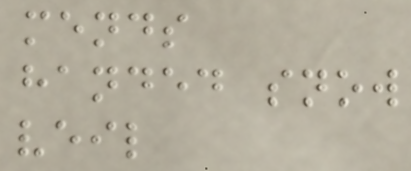mends
handed snow
veil
